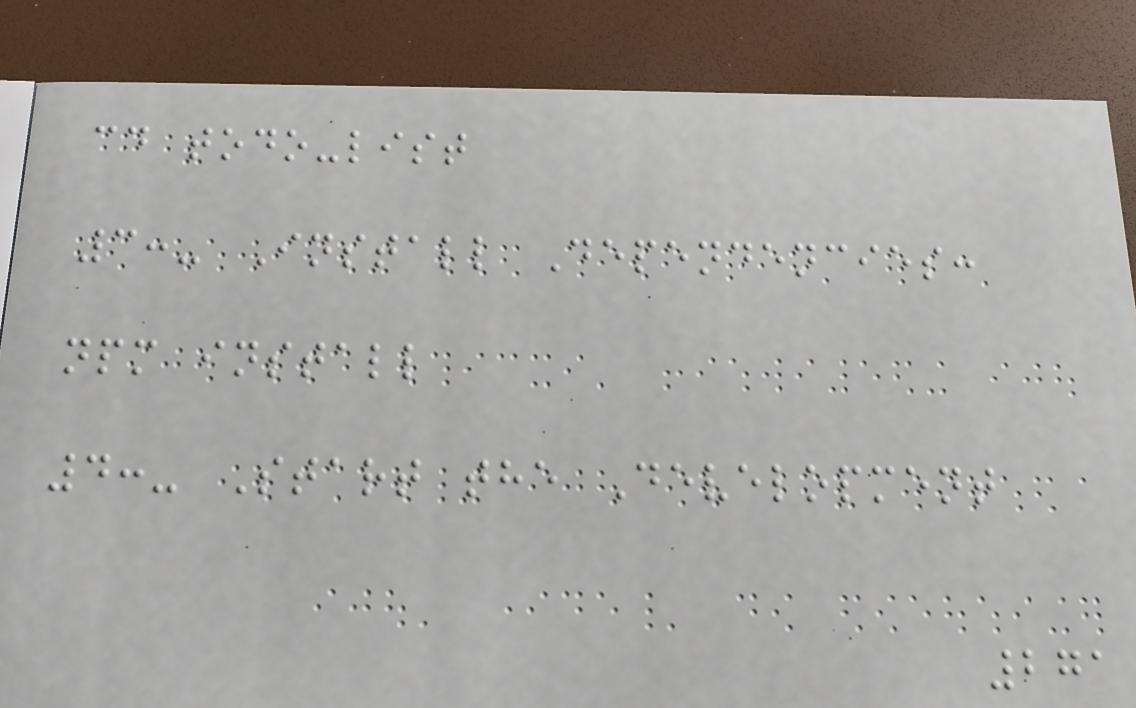cd todo-list
3:- Install Dependencies:
npm install
4:- Start the Development
271
